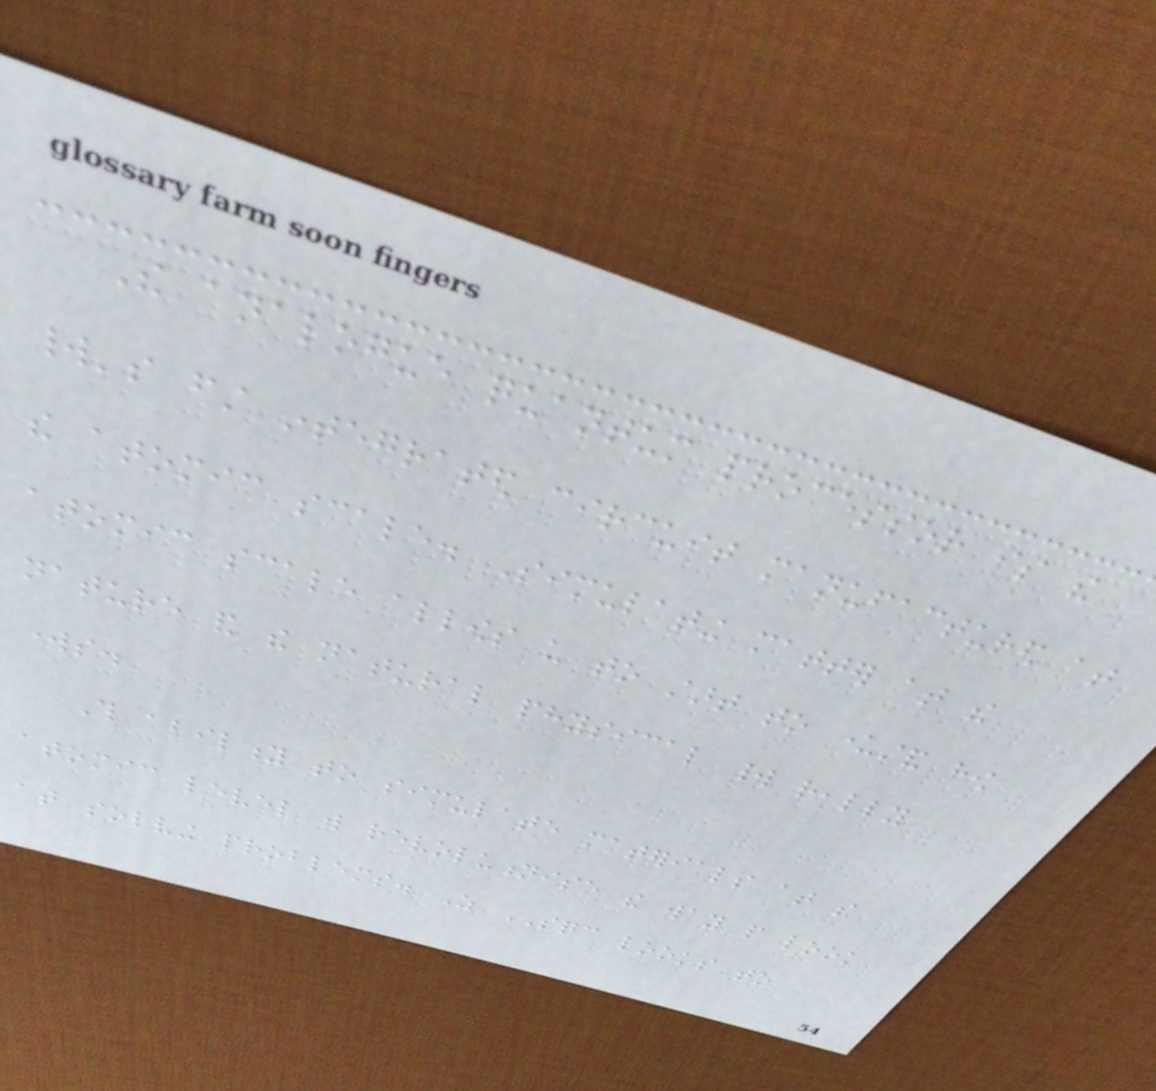The analogue quantum processor is the
world's first integrated circuit manufactured at
the atomic scale. Simulating matter at the
atomic scale allows us to start to understand how
nature and the natural physical world really
works.
This ability to simulate materials at the
atomic level will revolutionise the way people look
at solving problems. As SQC looks to
